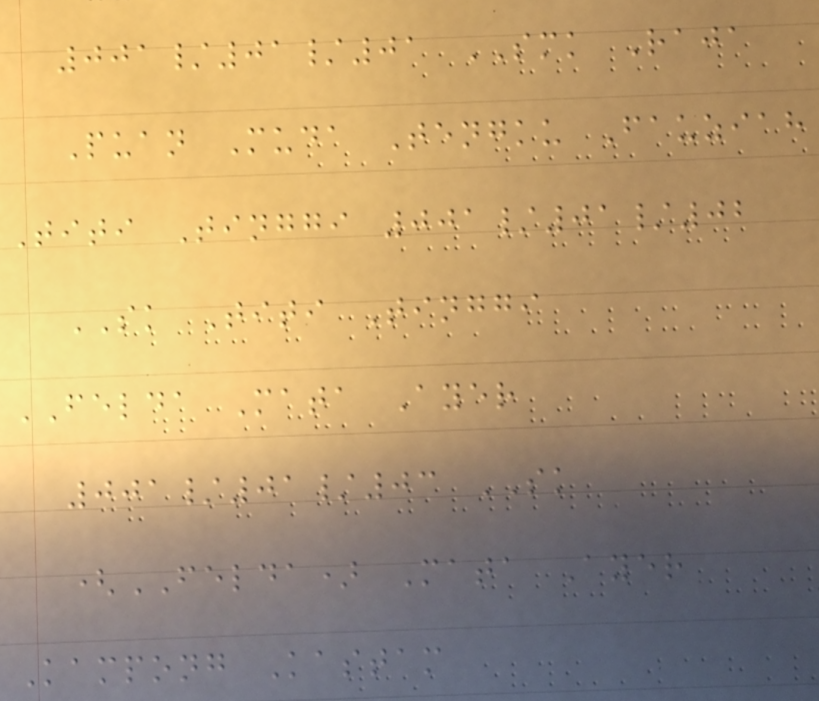001/01/01 SMK Raja
Puan Muda Tengku Fauziah
Titi Tinggi 001/01/02
SK Titi Tinggi
FELDA Mata Ayer
001/01/03 SK
(FELDA) Mata Ayer
Kampong Kastam
